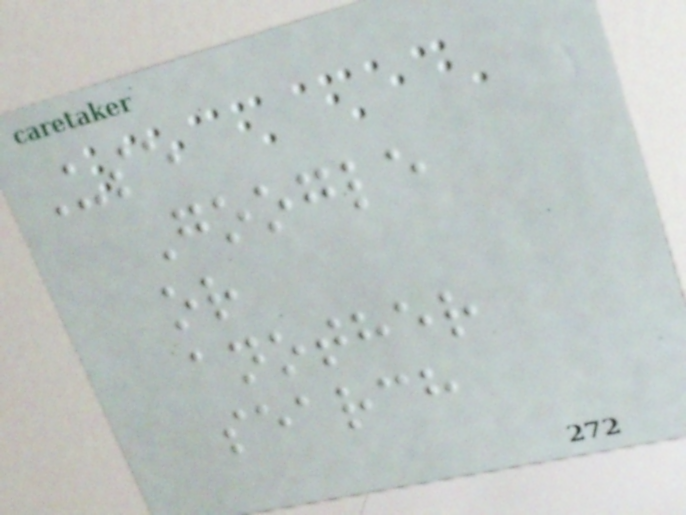Use
Google
or
another
search
